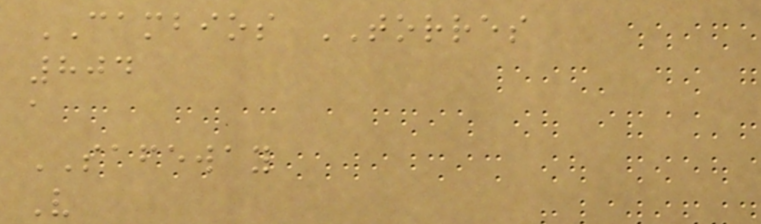CAMBIOS TORRES
804
a
SAFEWAY
V
